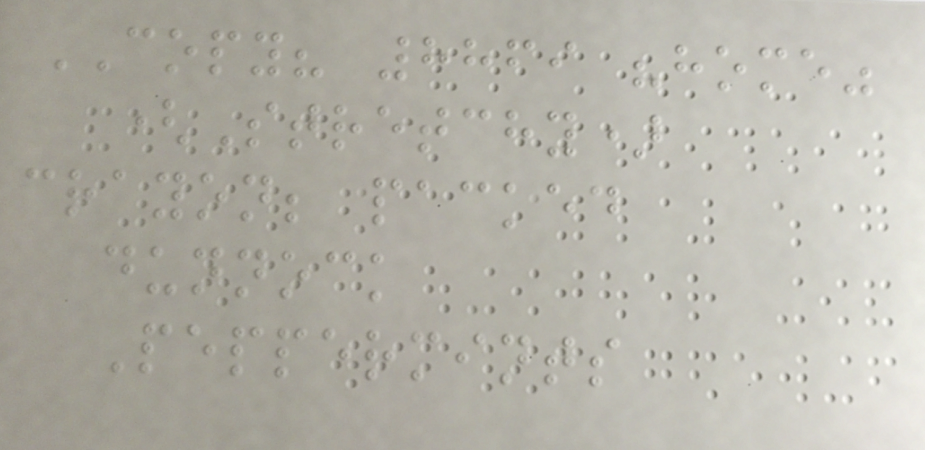COPY? 8869 "home"
(Stretchy)
crayon; packed
dunnock
Peppermints
